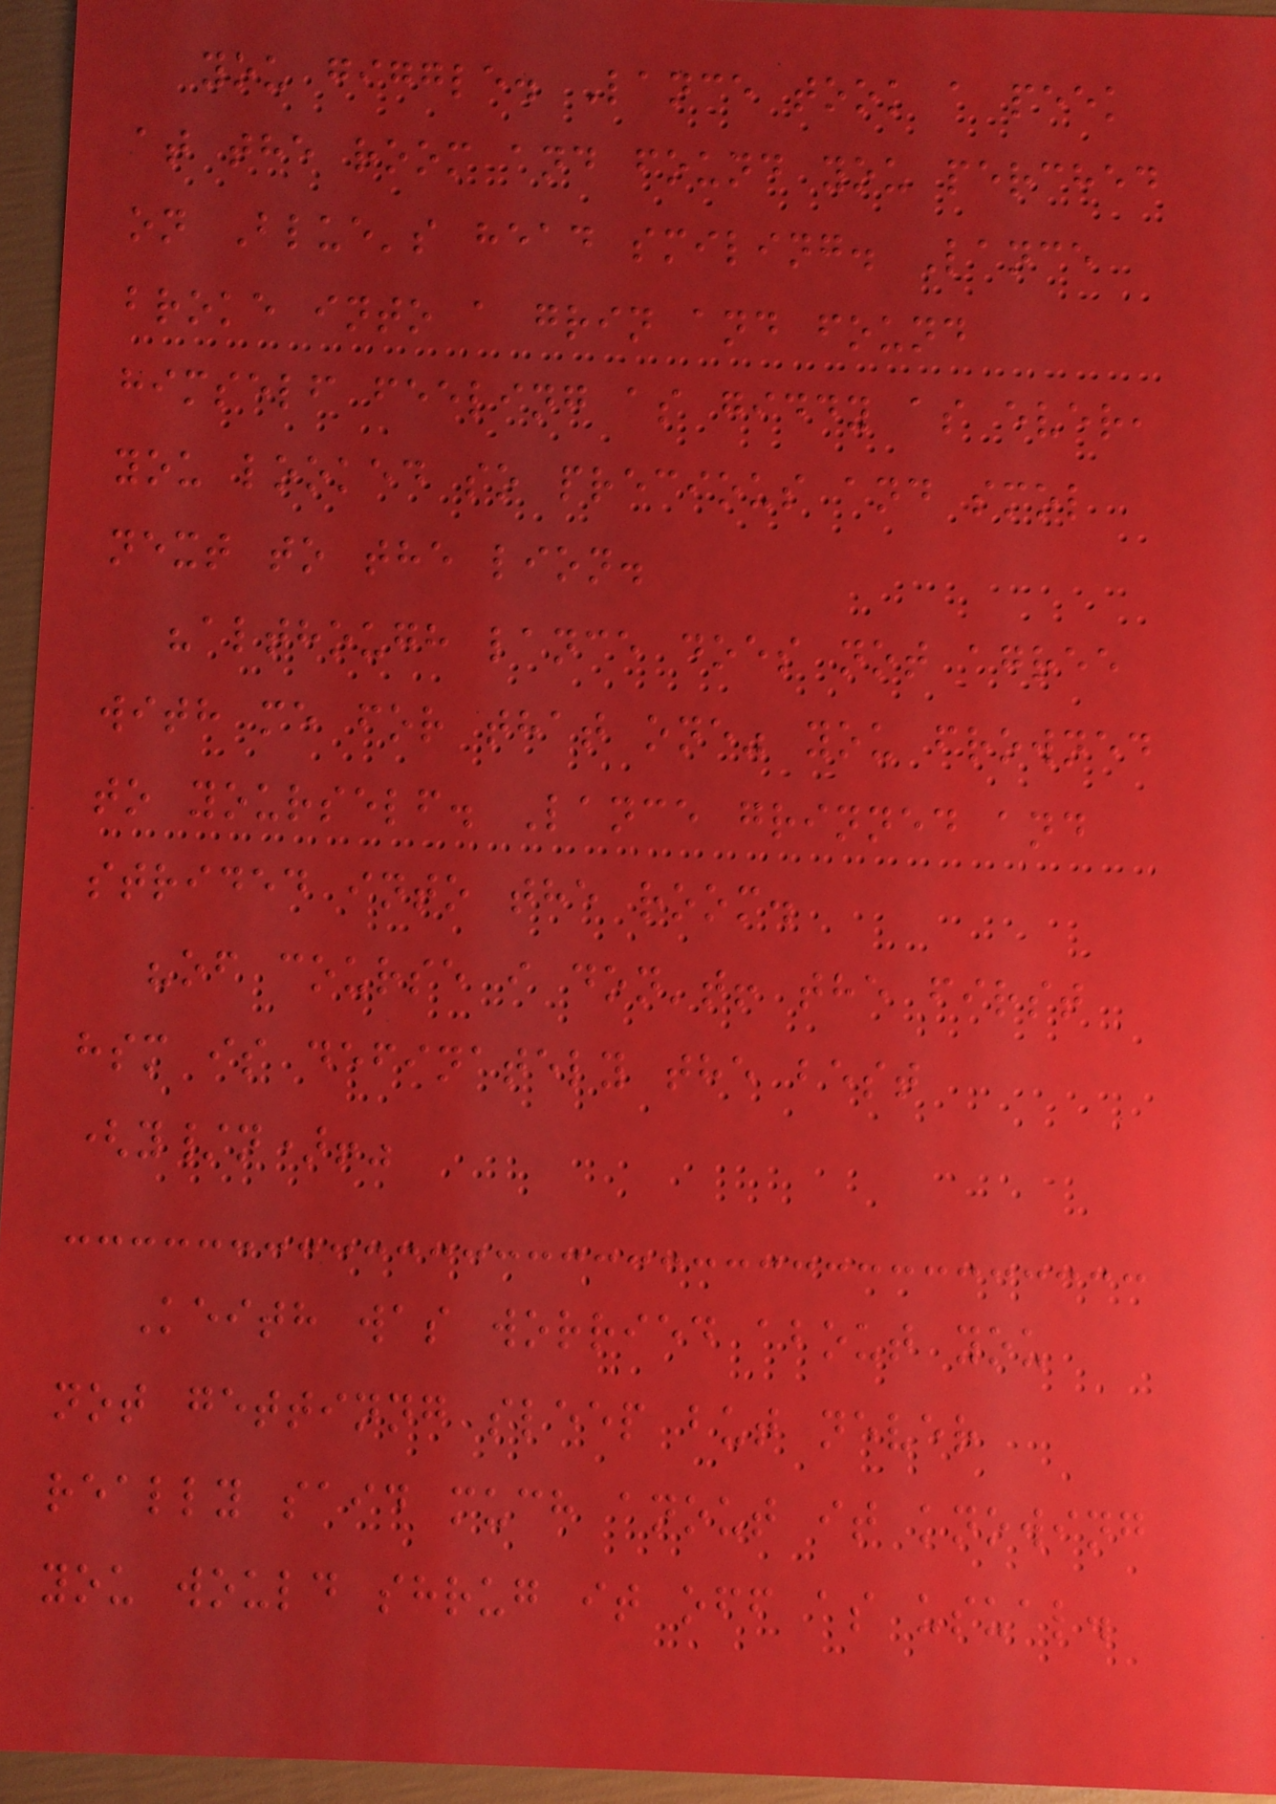you giggle. Lance took a peek
at the room and found you perched
on Blue's head smiling. Lance
broke into a grin and found
himself feeling as giddy as ever,
you looked so precious and smol
next to the lion.
"although lance does not agree
with me for that one" you frowned
to yourself. Lance grinned and
strided into the room.
"of course i don't! the first
hsm is definately the best
(y/n)!"
Keith was worried about you
not gettinng sleep but never
really said much anout it knowing
you would shrug it off as usual.
